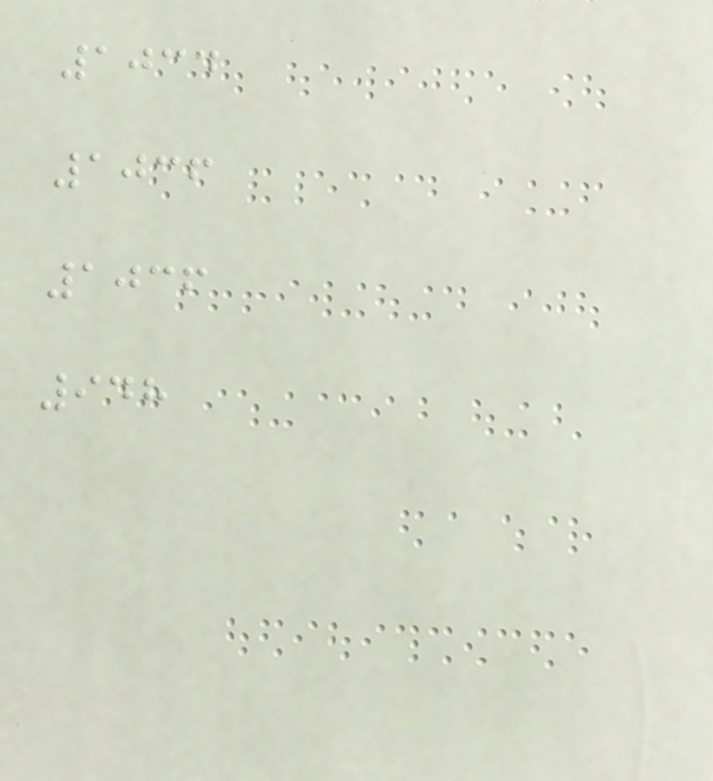1034
1036
1036
948
